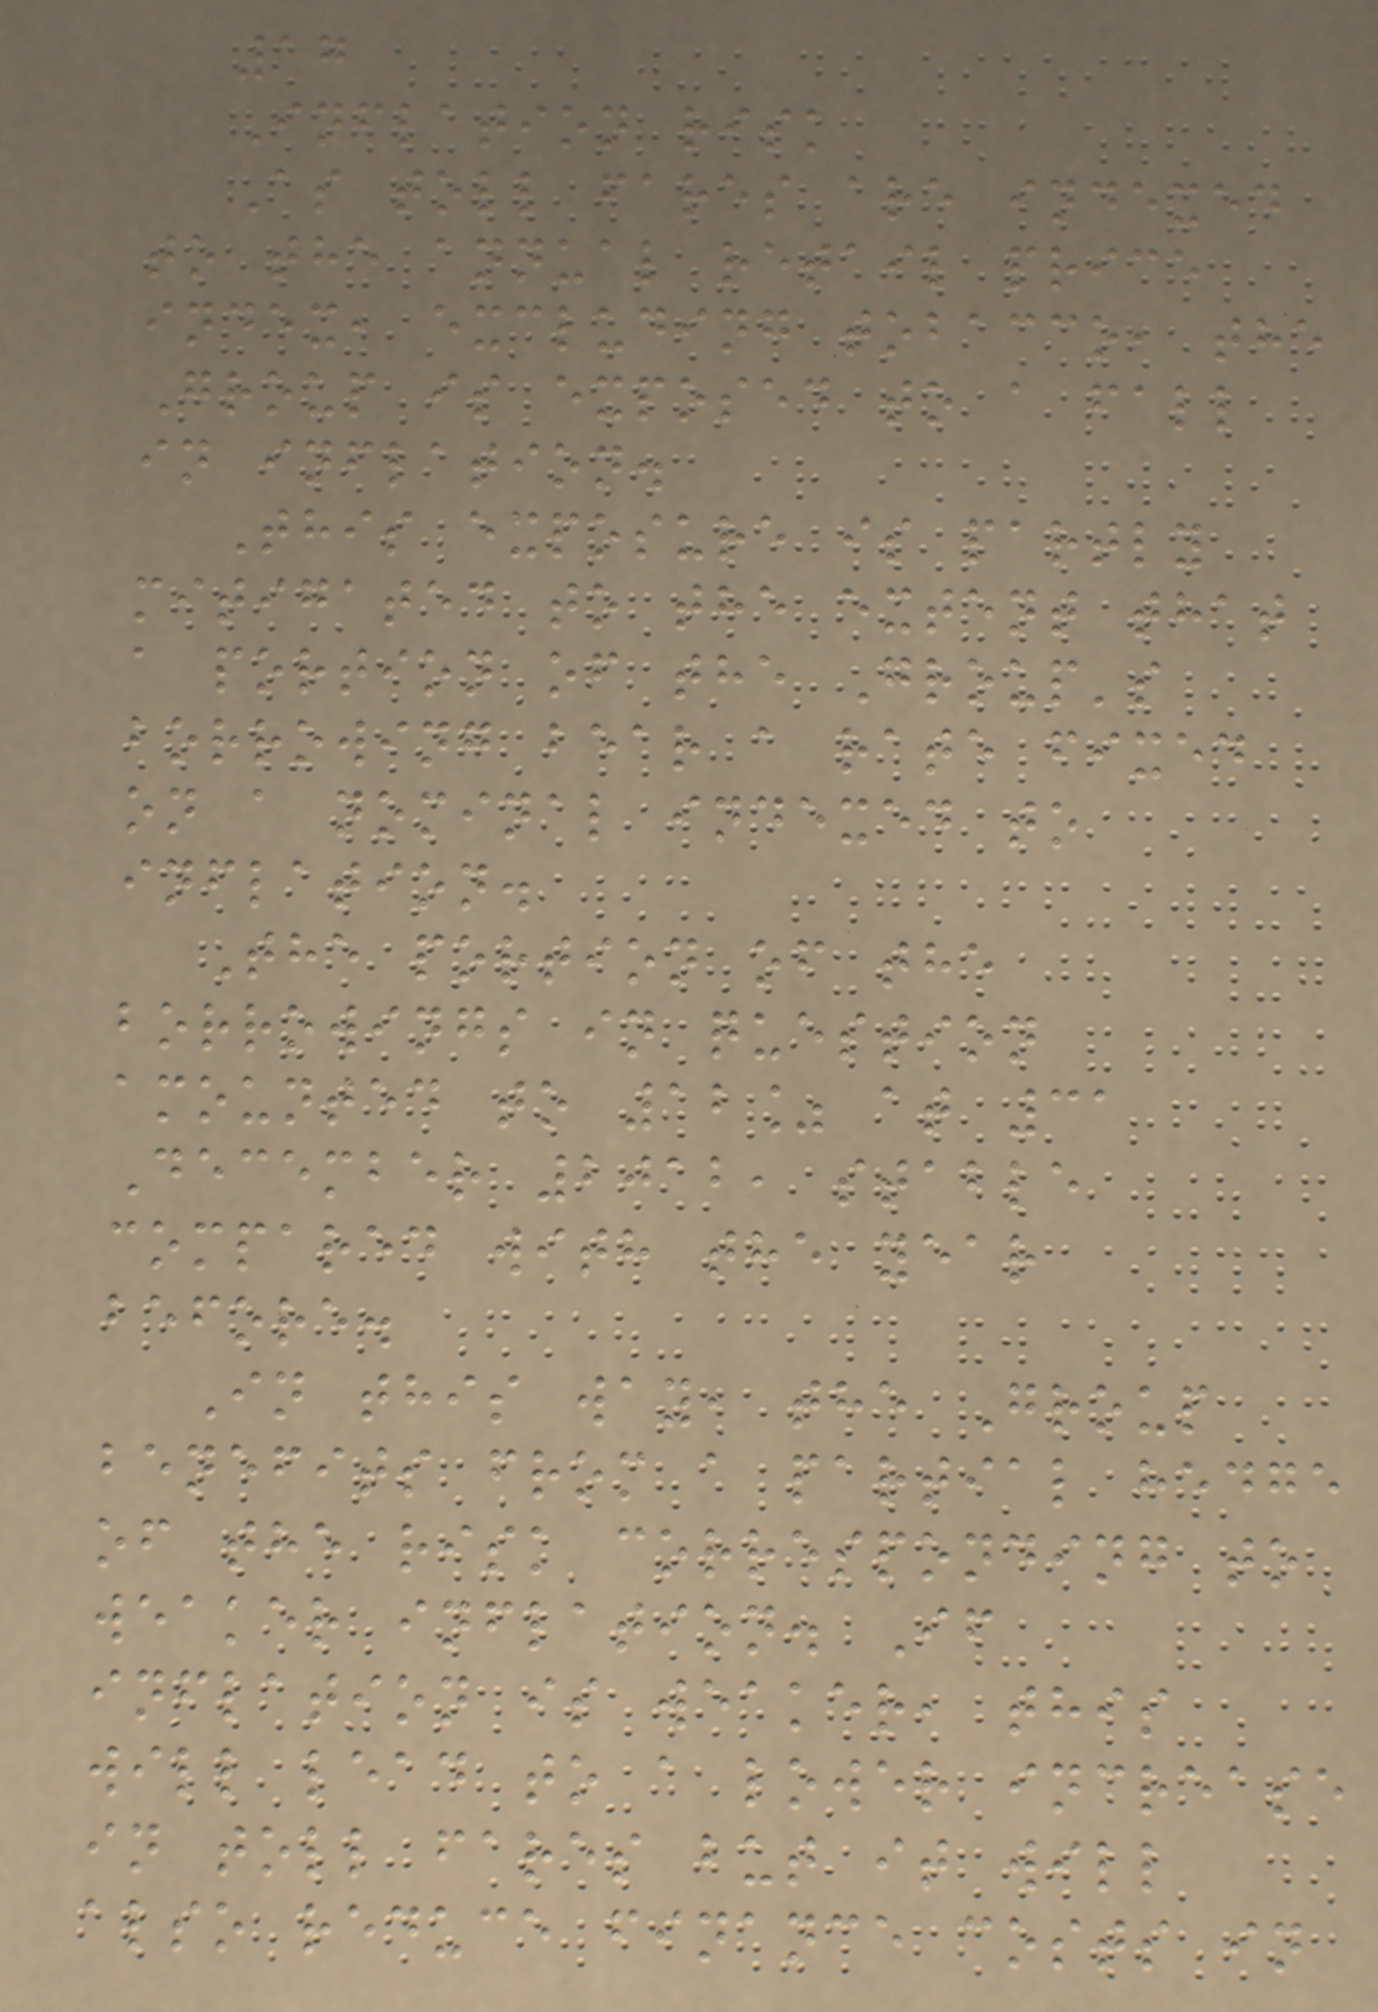17
Inflation risk
As toll fares are indexed
to the annual retail price
index, excluding tobacco, the
Group is exposed to a fall
in inflation.
This exposure is partly
mitigated to the extent that
a portion of the Group's
borrowing bear a rate fixed
on a nominal indexed to
inflation.
The portion of the
borrowings in question
amounted to 12% at 31
December 2012, stable
compared with the year
before.
In this way, the Group
benefits from a partial hedge
of the risk corresponding to
weaker inflation. If
inflation is weaker, this
will lead to a lower increase
in toll fares but it will
also reduce finance costs in
